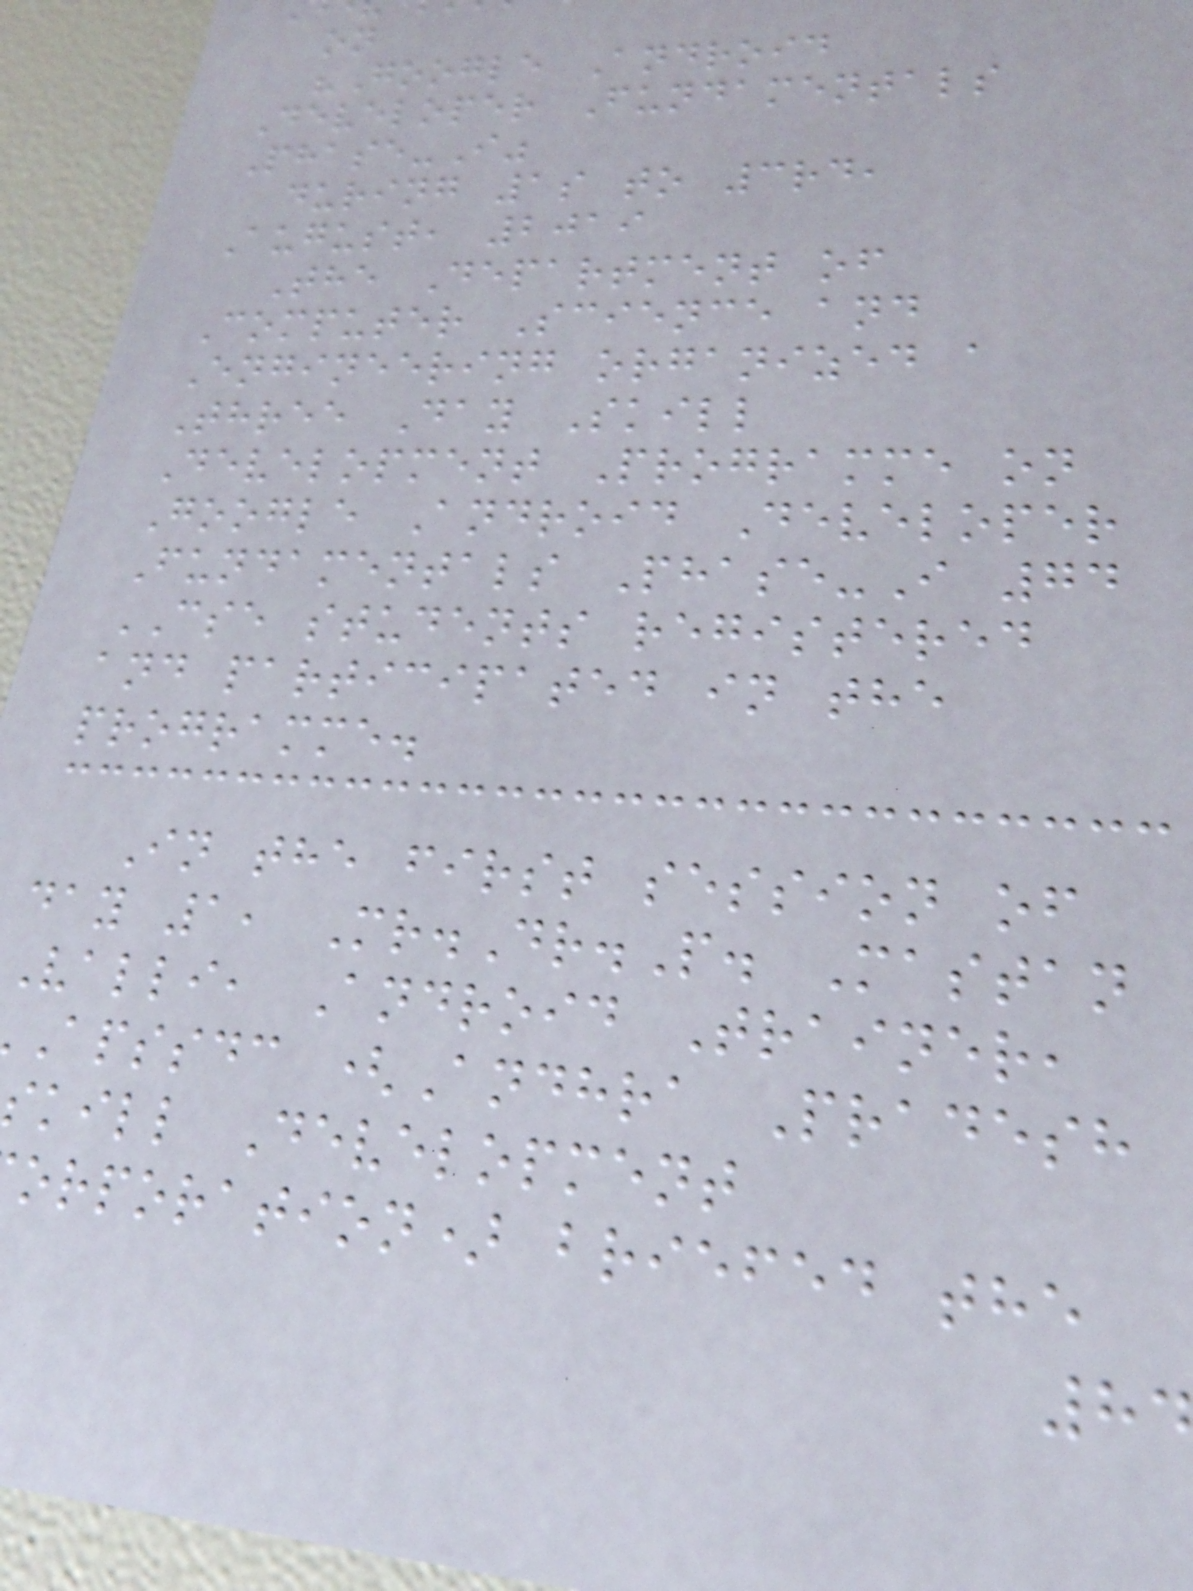on
"Google Android
Developer Fundamentals
Phase-I"
during 1s to 3rd,
August, 2019
The Department of
Computer Science and
Engineering organized a
Three Day Skill
Development Programme on
Google Android Developer
Fundamentals Phase-I 74
CSE students registered
and participated in the
programme.
In the first session of
day 1, Mr.Dr.P. Mastan
Valli, Android Trainer,
apssdc (Andhra Pradesh
kill Development
orporation) briefed the
